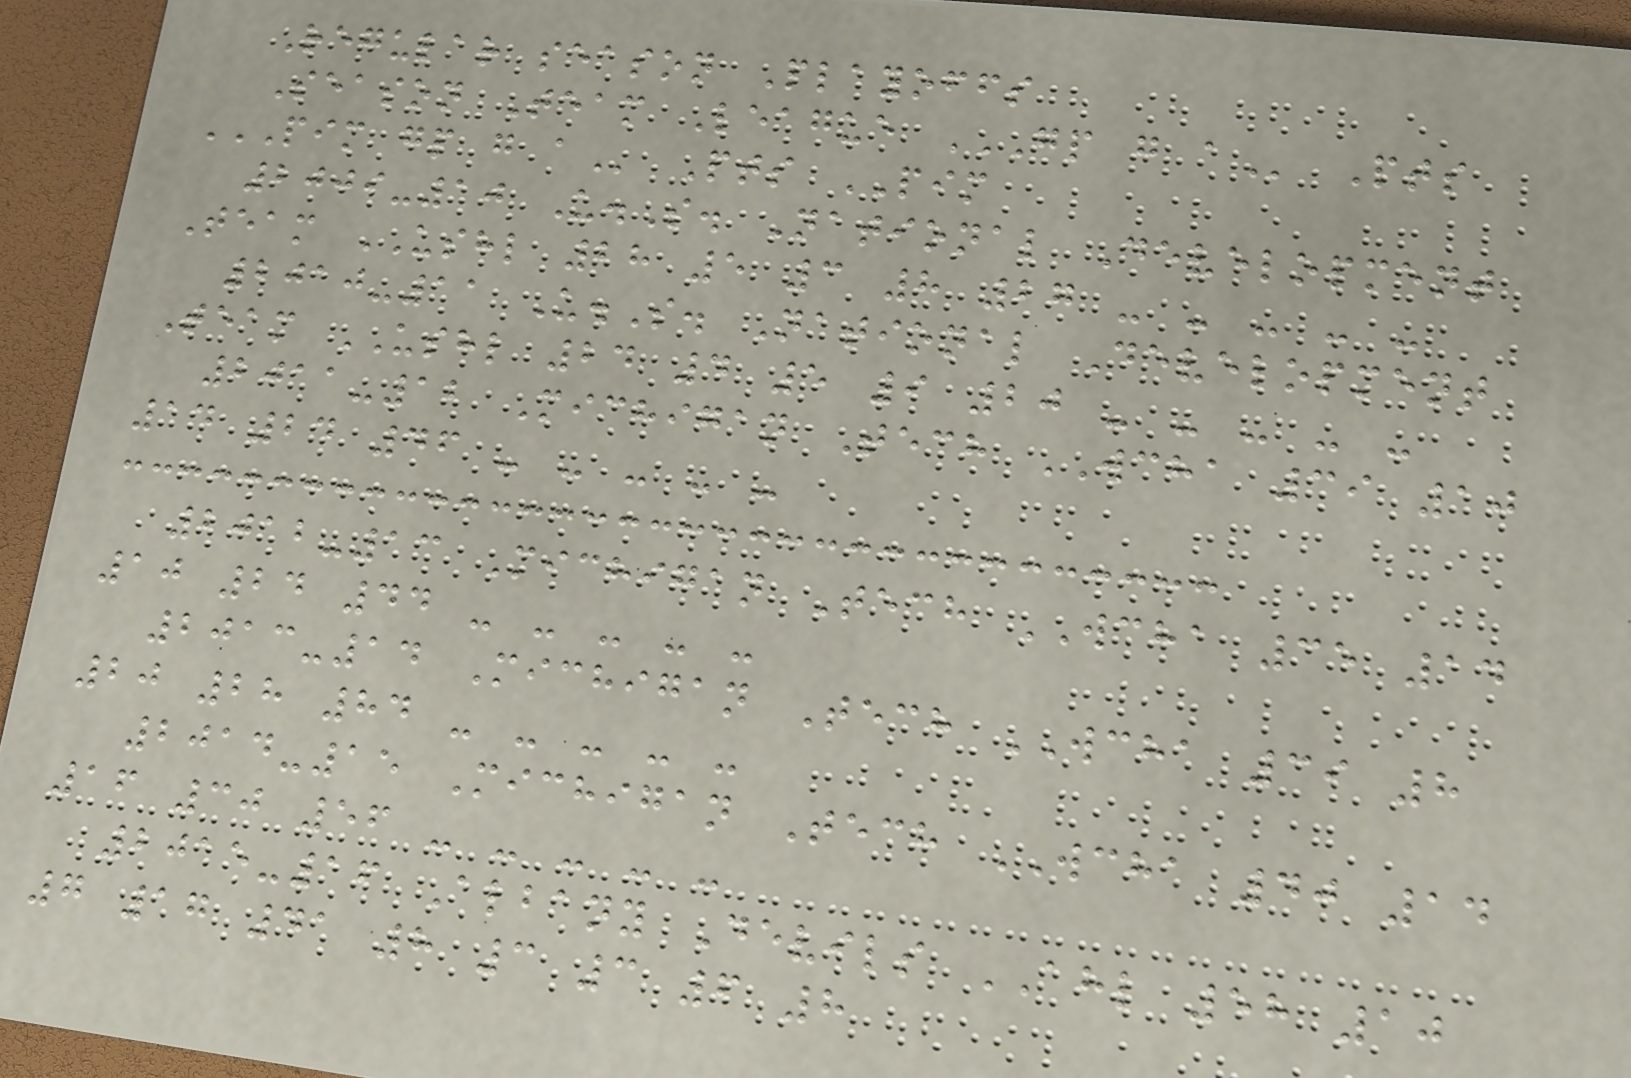Regular season Playoffs
Season Team League GP G A Pts
PIM GP G A Pts PIM
2009-10 U.S. National Development
Team USHL 28 5 3 8 27 - - - - -
2010-11 U.S. National Development
Team USHL 24 4 5 9 20 - - - - -
2011-12 Michigan Tech WCHA 39 10
14 24 46 - - - - -
2012-13 Michigan Tech WCHA 35 14
10 24 44 - - - - -
2013-14 Michigan Tech WCHA 39 8
20 28 84 - - - - -
2014-15 Michigan Tech WCHA 40 14
16 30 56 - - - - -
2015-16 Albany Devils AHL 58 10
7 17 41 8 3 3 6 8
